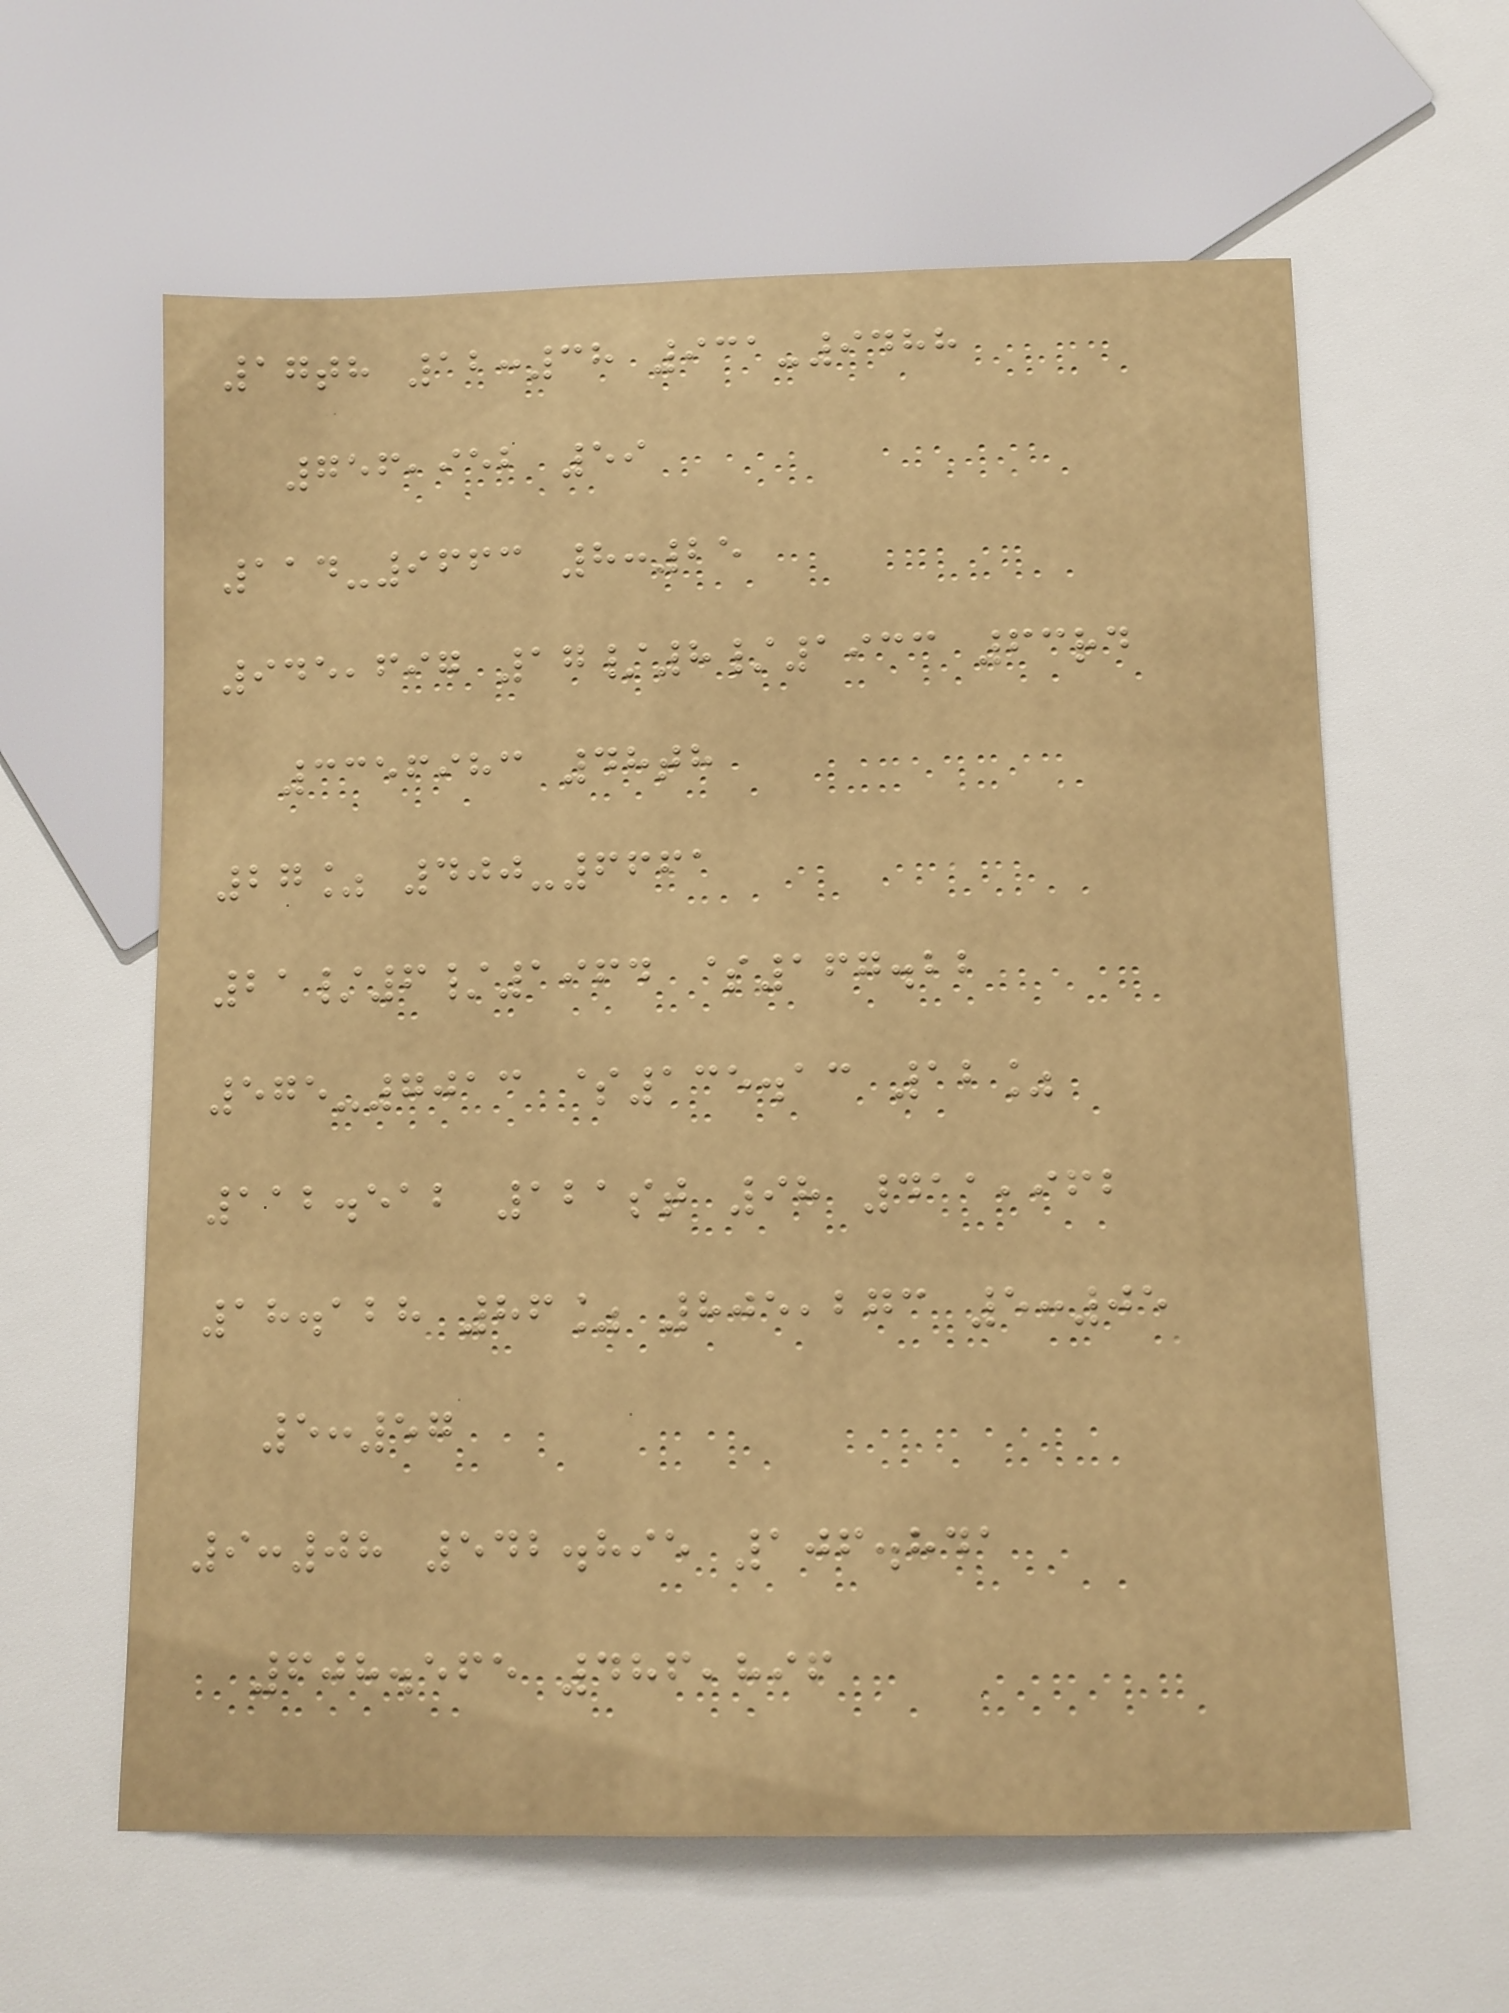17th 12:38 931-9488
756,952 59
114-9663 8:25
945,697 17/8/1933 63rd
3356983 48th
27% 400-6661
21/6/1964 $167.22
575-7013 $135.13 12%
112.512 121st 98 411,962
18.128 86% 805,273 5:05
5:57
9:08 542.895 106.841
608.565 486,896
